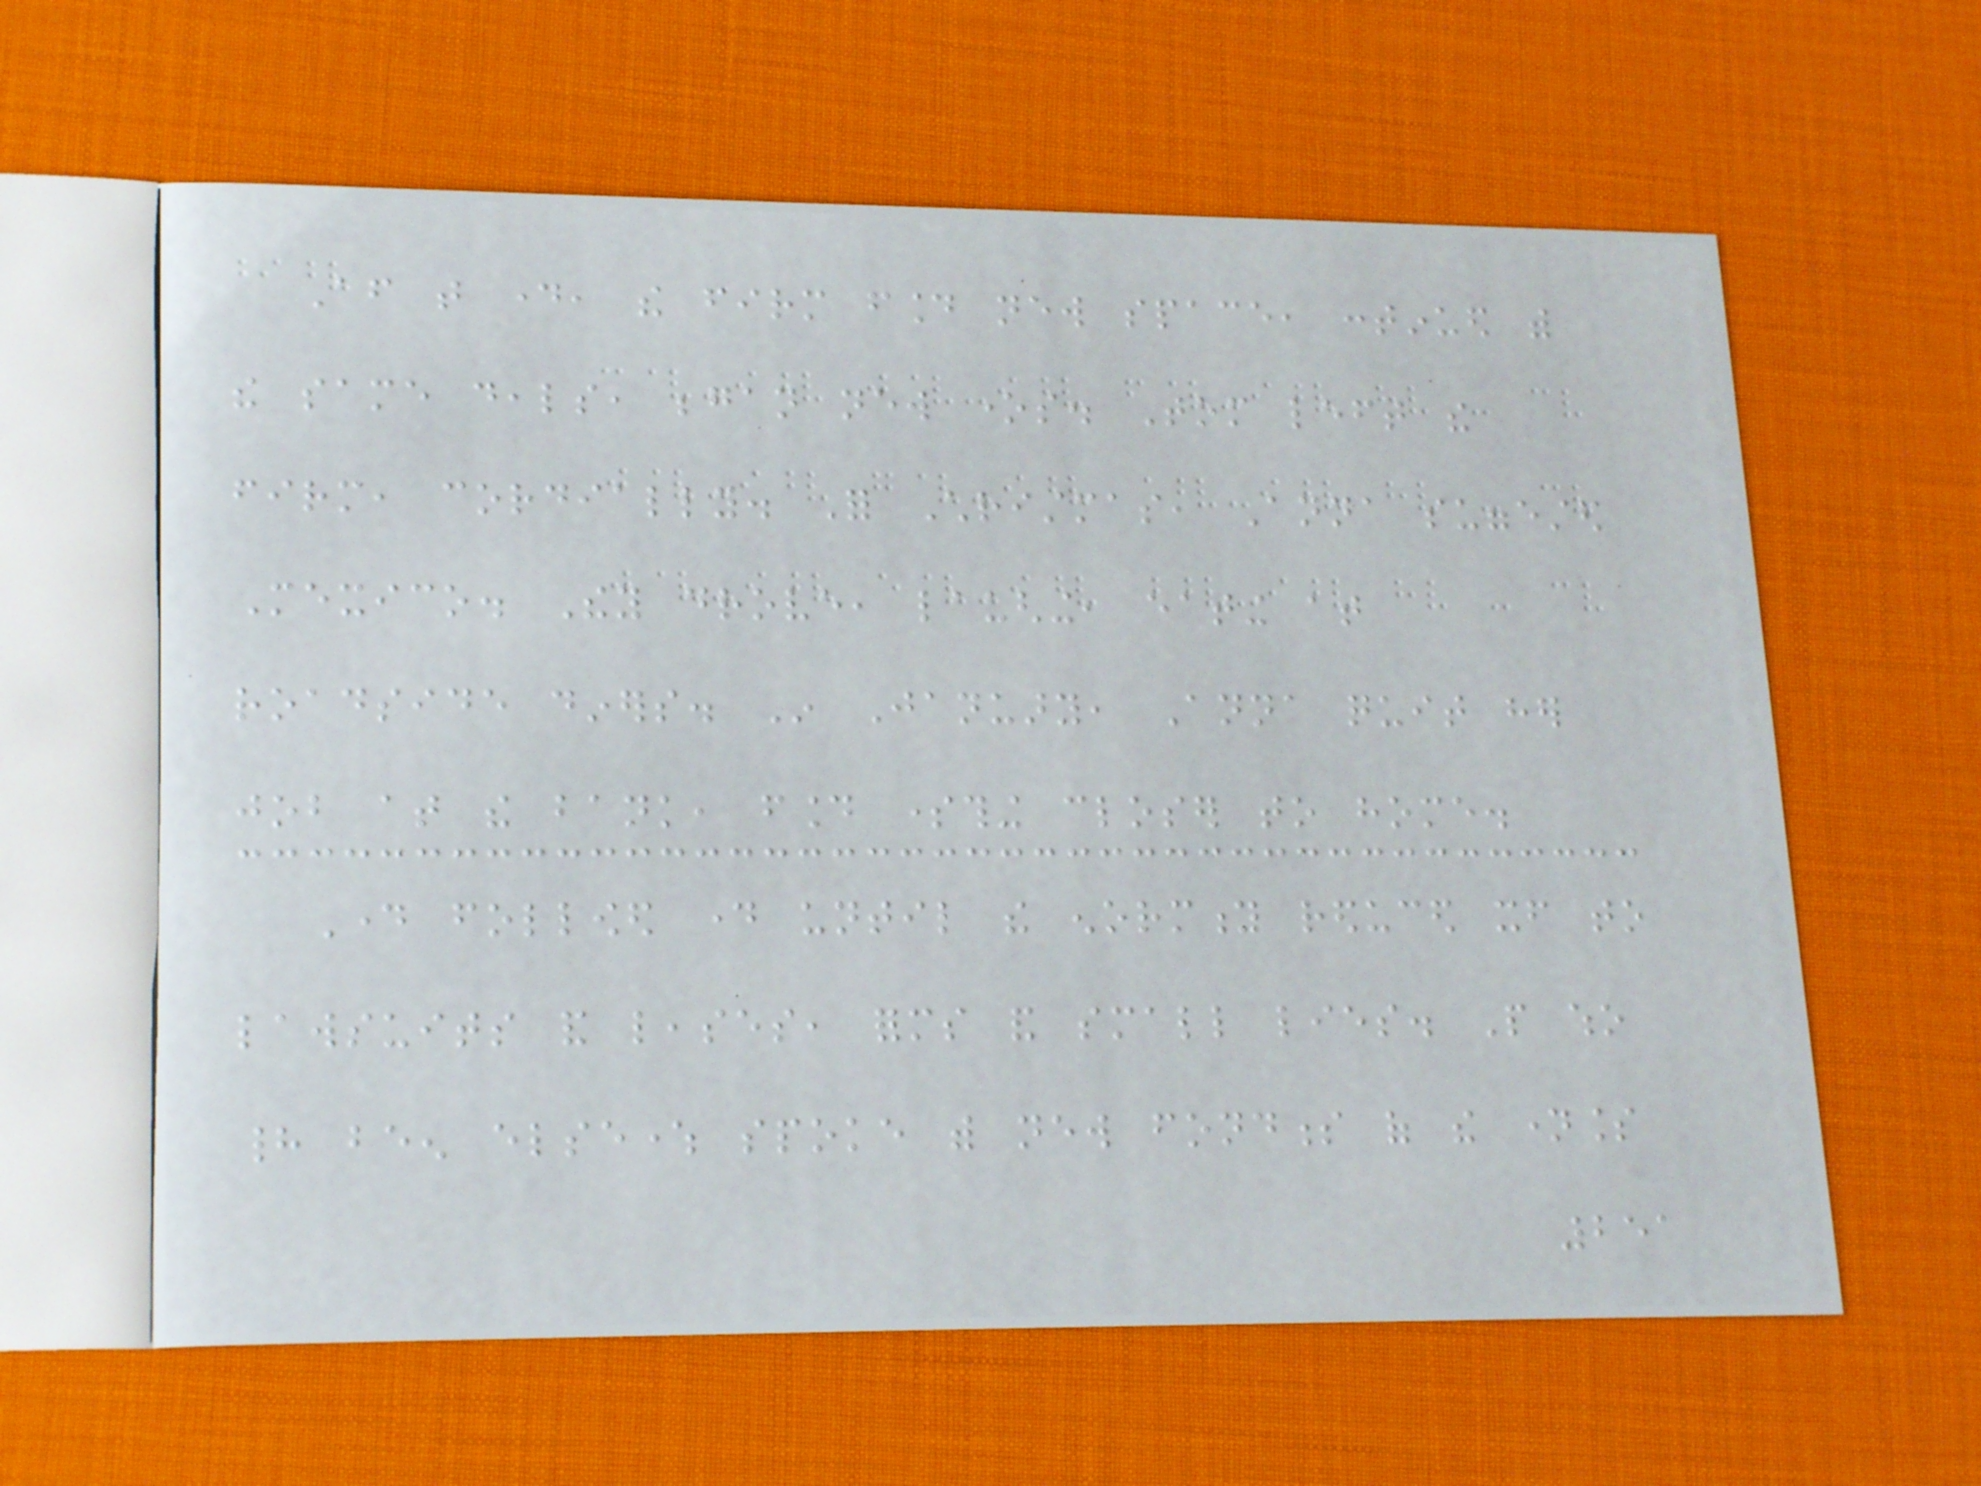After that day, the firm found new space, continued with
the same deals, began new ones. Tom left the
firm, cordially. For Christmas, Anna suggested
Mexico. They drove, laughing, eating at
roadside diners. In January, Anna quit her
job at the bank, found something closer to home.
Day followed day until the enormity reduced itself to
lawsuits and leases, forms and small lies. People who
had been elsewhere spoke with new fondness of the nameless
251
